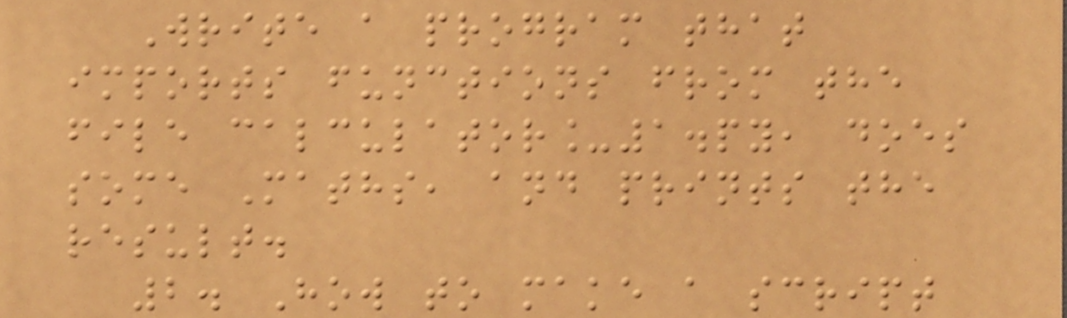Write a program that
imports functions from the
file calculator_1.py, does
some Maths, and prints the
result.
2. How to make a script
